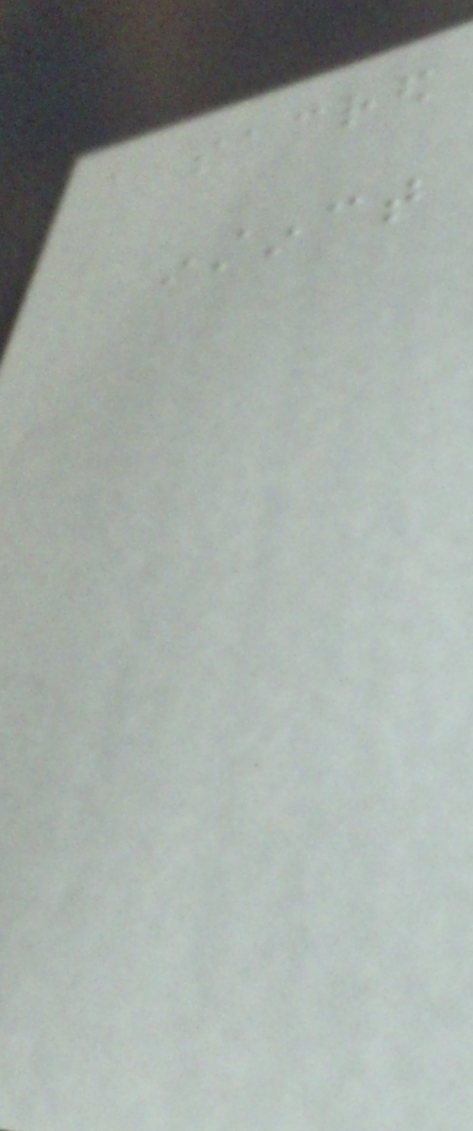a sacred
instinct
